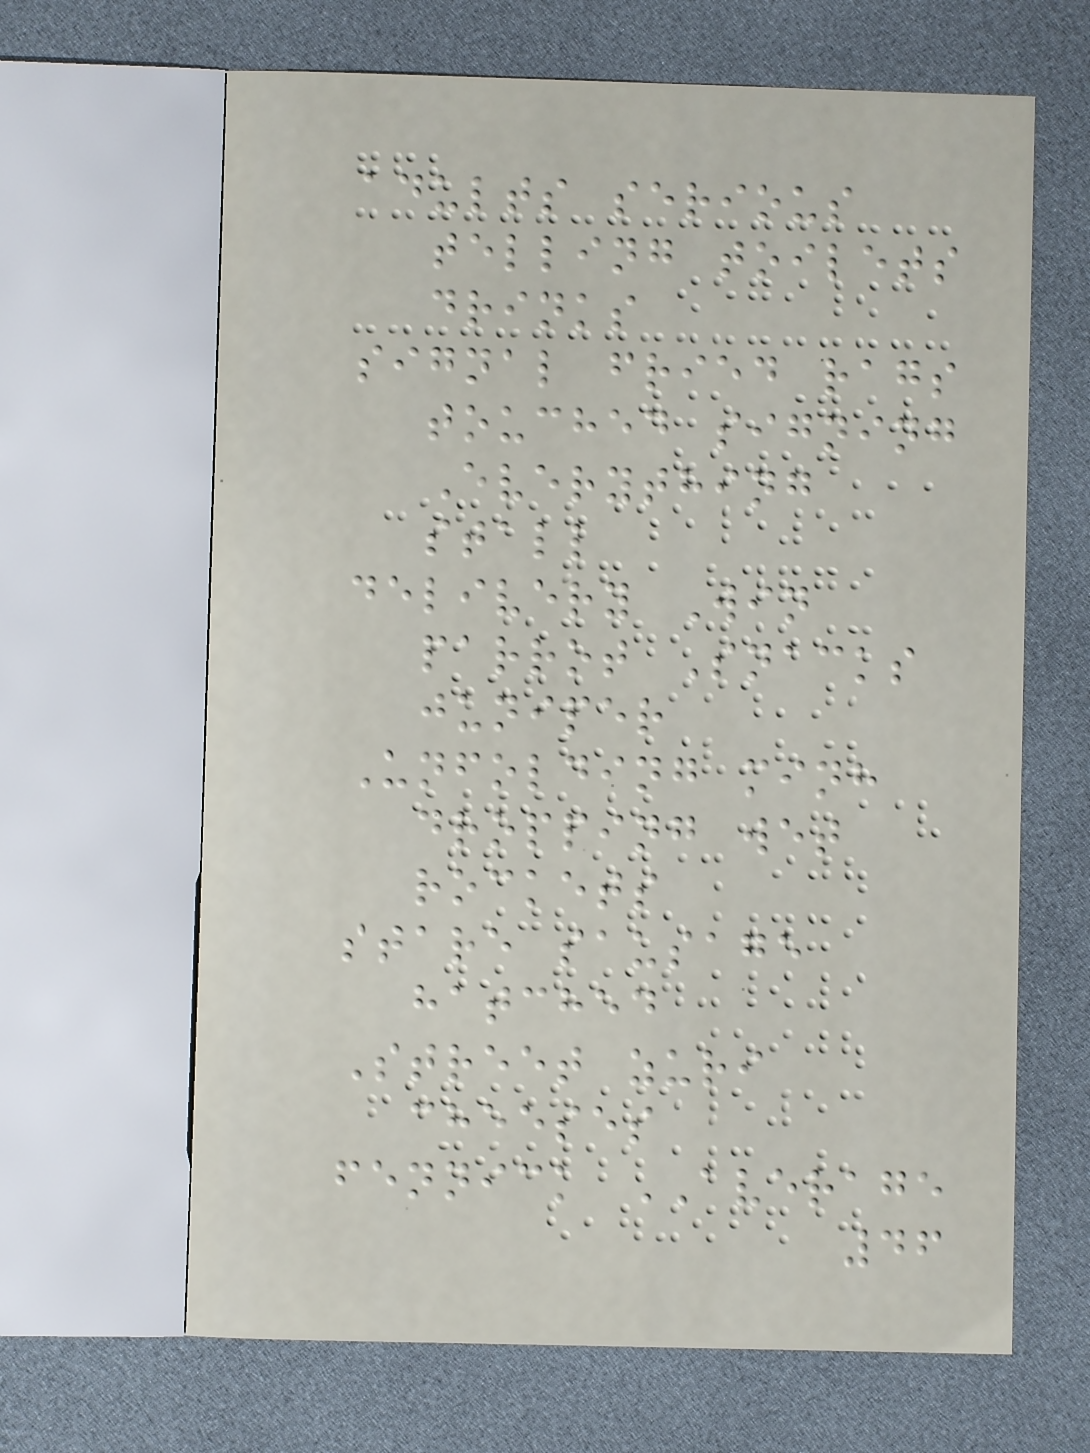adults serious
telling toilets
drinks
signal fried rags
touched signing
Everything
stall
delivery Win
parrot Snacks
juniper
Unfolding minh
dropping wet
rockets
stare sausage
hatched
Street zuri
cheeses
fennick AVERAGE
46
